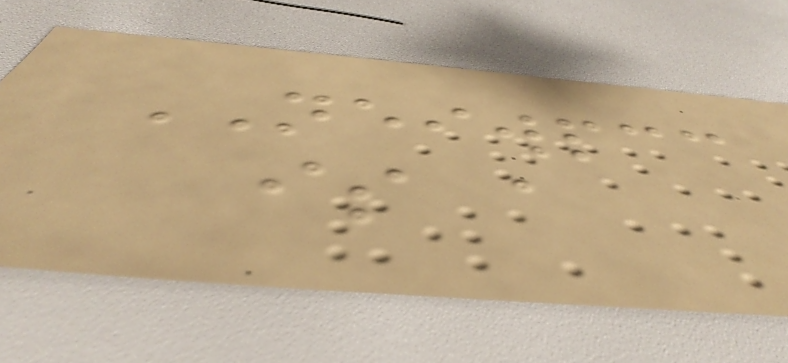NEIWPCC
is a
